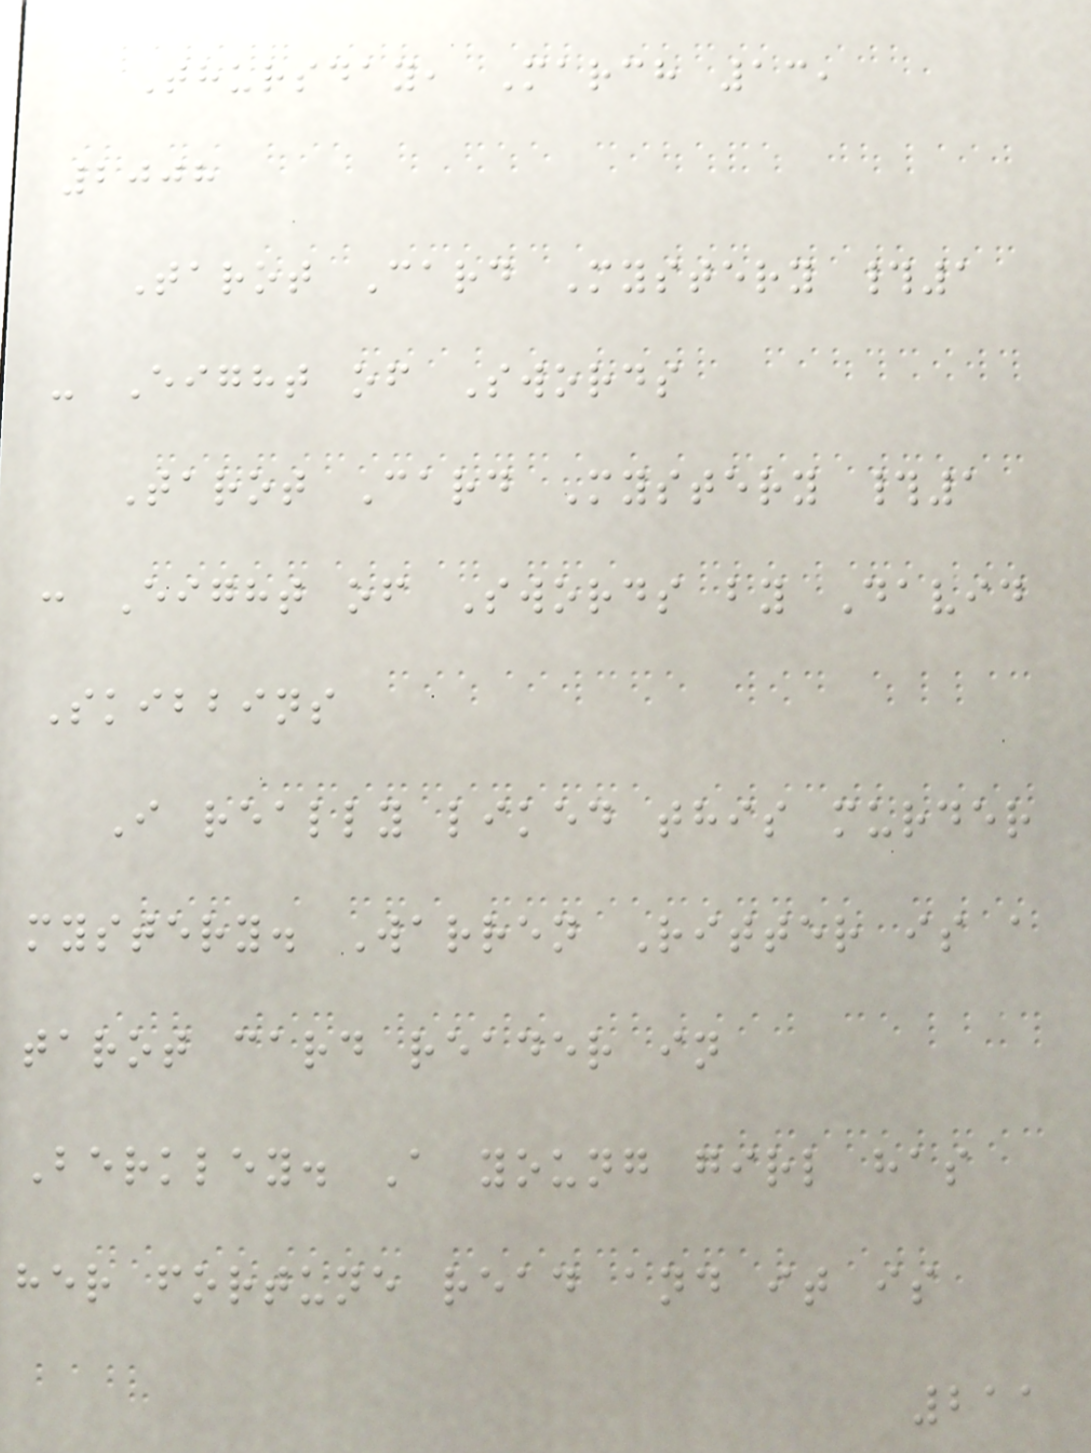Thursday, March 13,
2008
Tarot Card Mystery #1
- Eight of Swords
Tarot Card Mystery #1
: Eight of Swords by David
Skibbins
I really liked this murder
mystery. Warren Ritter is a
tarot card reader in
Berkley. A young girl has
her fortune read and it is
211
